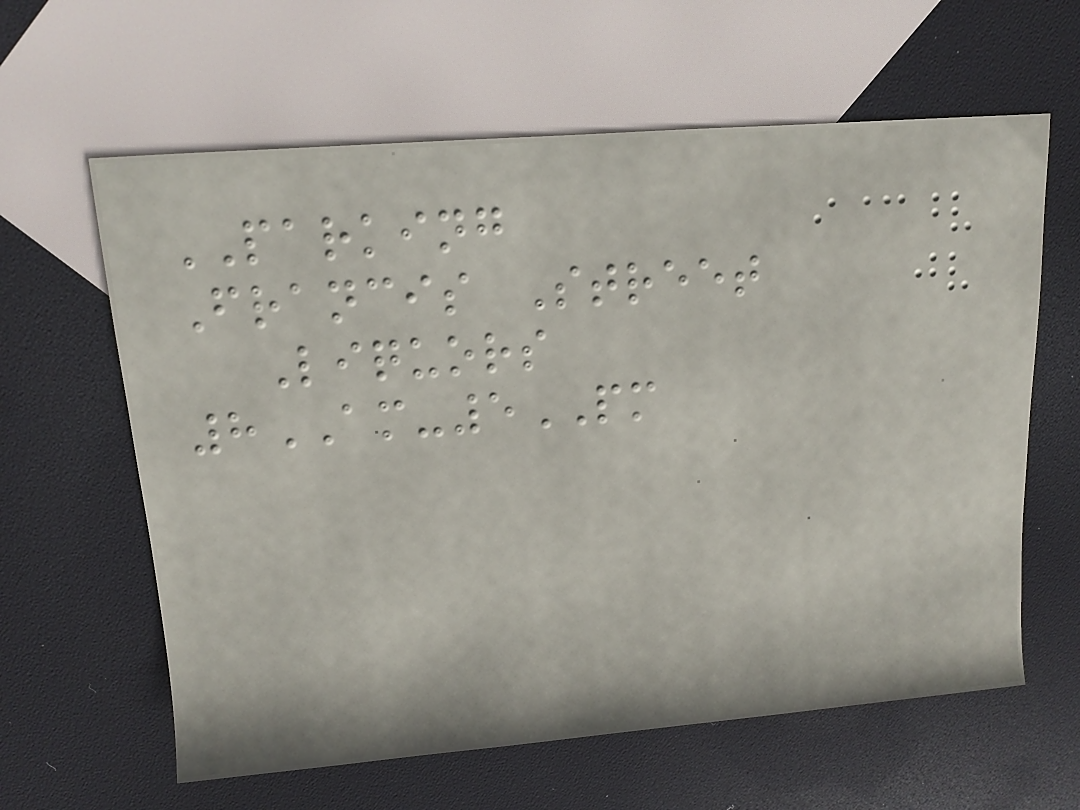PARKING
Francis Street
Liquors
8AM-5PM
